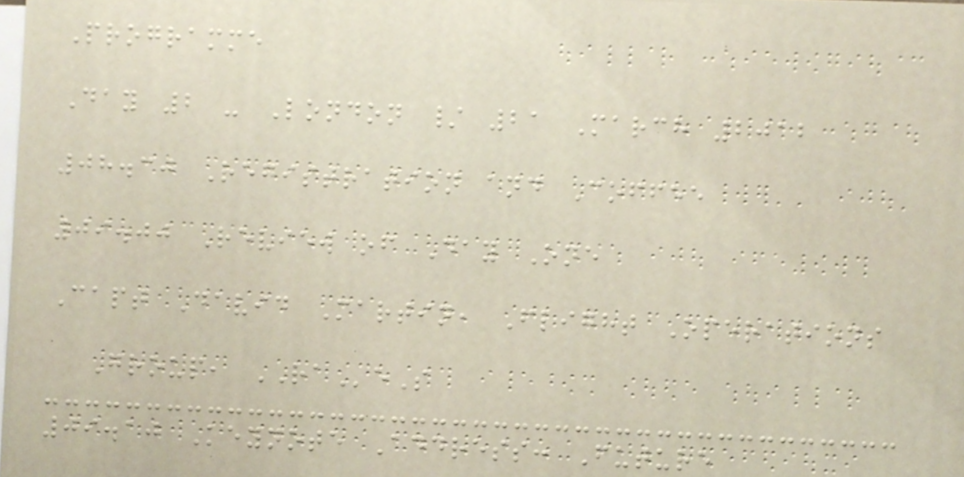Programme
Day 2 - London / 21 March 2012
08.30 Registration and Coffee
09.00 Review of Day One
Capt David Martin, Flight Operations
Group, RAeS
09.10 Keynote Address: Future
